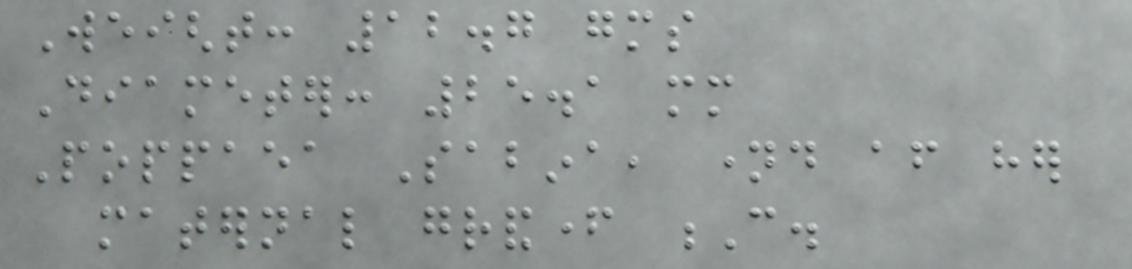Weight: 12.7 gms
Diameter: 25.1 mm
Poppaea Sabina, named after her
maternal grandfather C.
